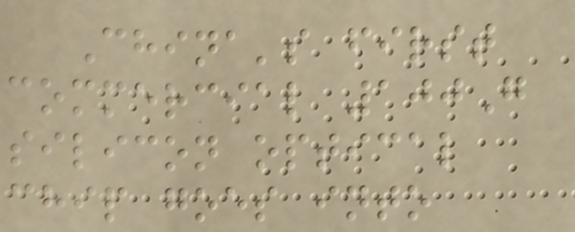China's first
commercial 100G
silicon optical
chip goes into
